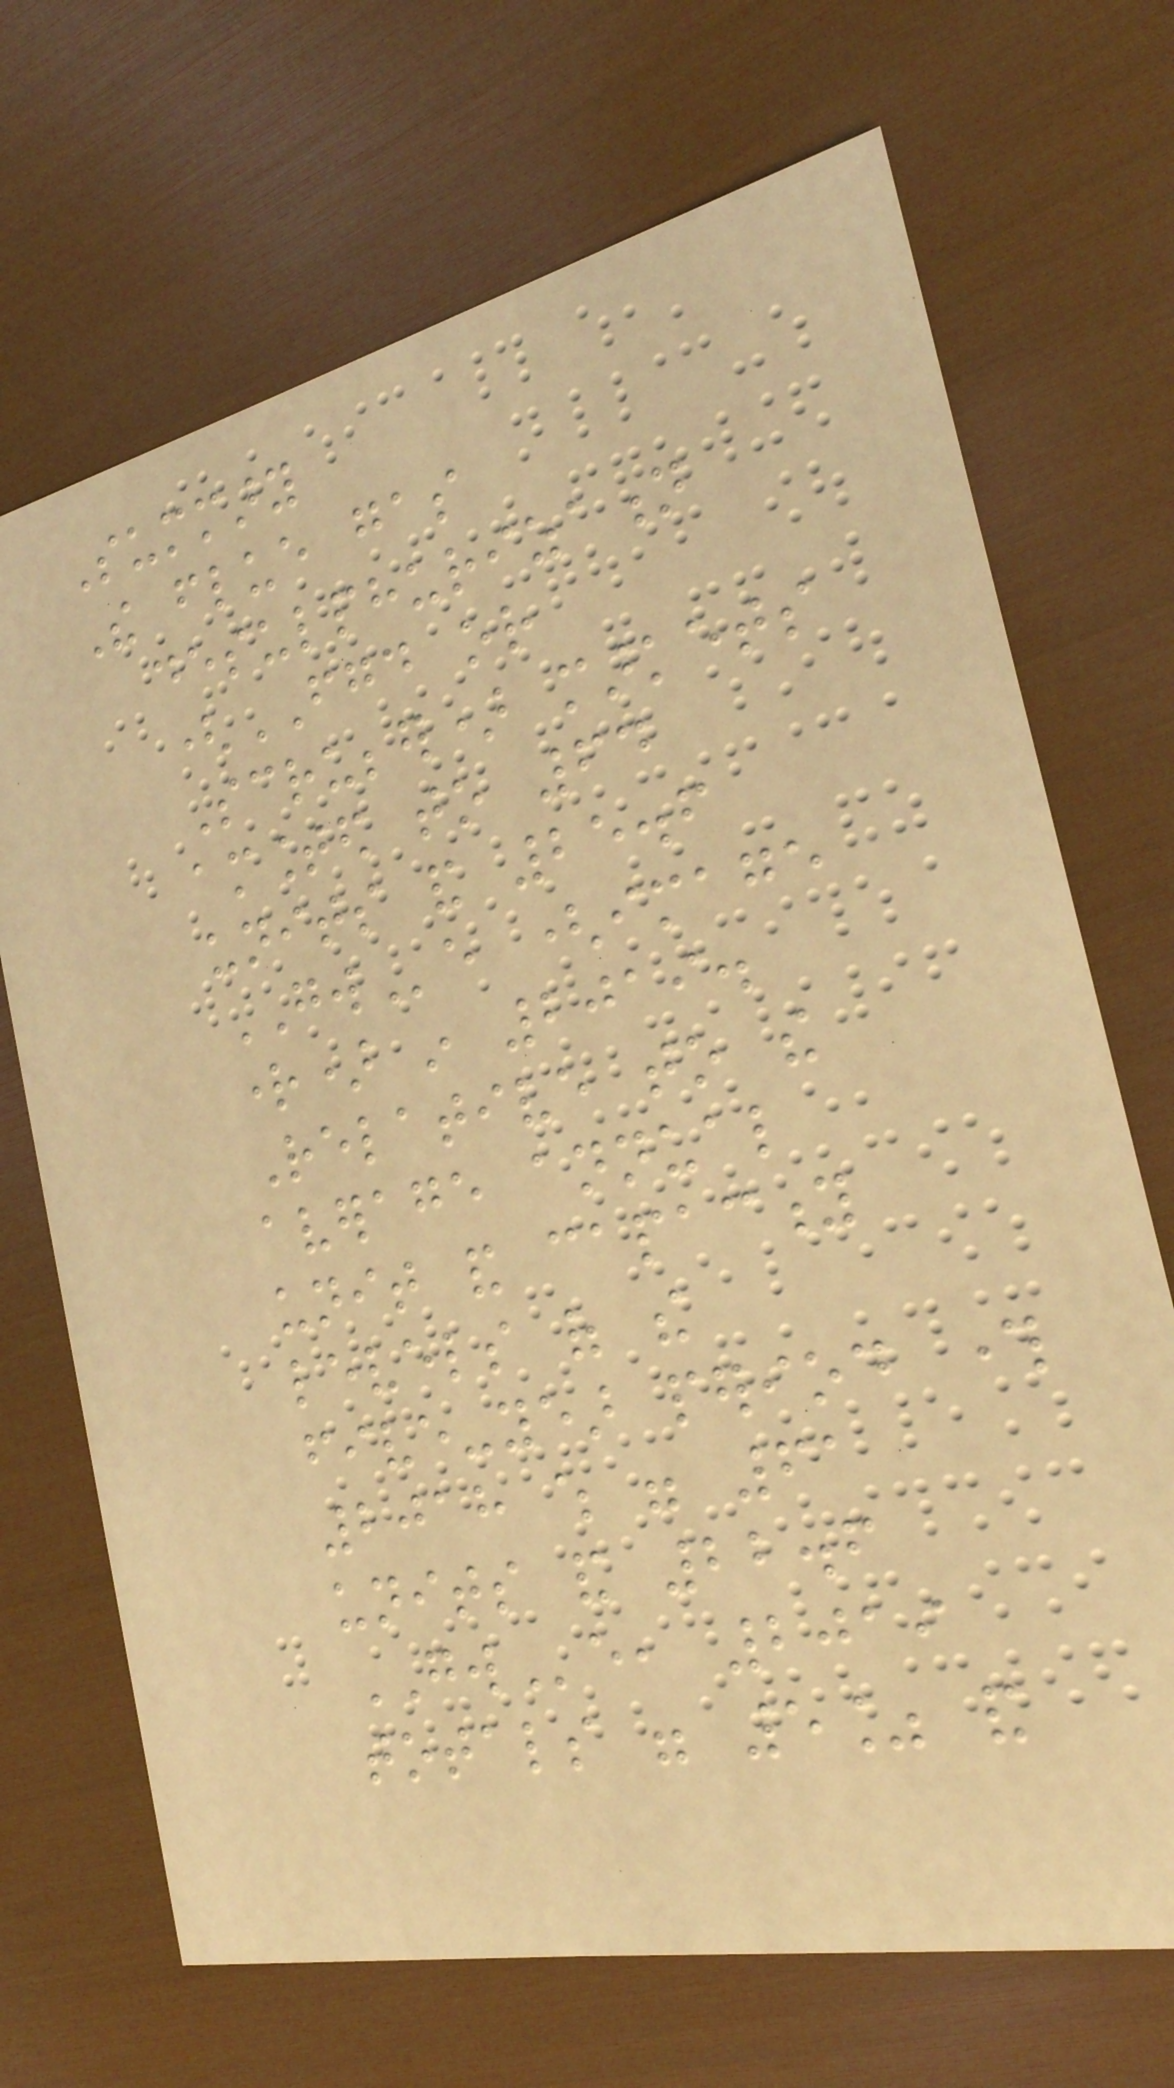Summary
The flue gas
desulphurization
(FGD or
Scrubber) markets
amounted to 64
units and 25.6
GWe (image
right) in 2019.
Relative to the
average annual
unit and capacity
levels of the
five-year period through
2018 which were 61
units and 22.6
GWe, 2019
totals were 5% and
